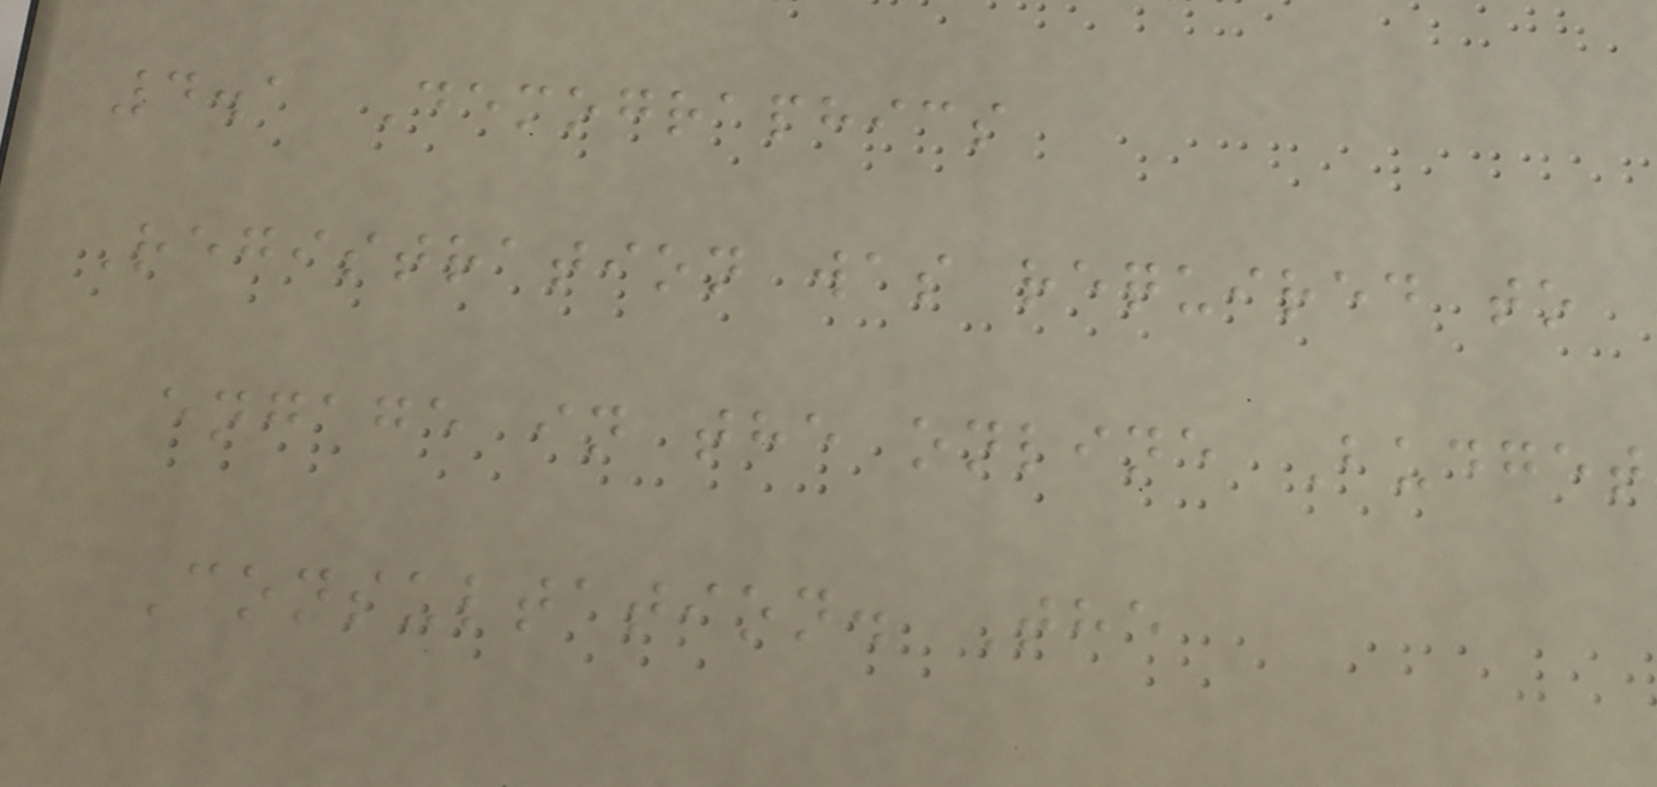4.1 Demographics
Registration was required to
engage in the online Budget
Consultation. The
